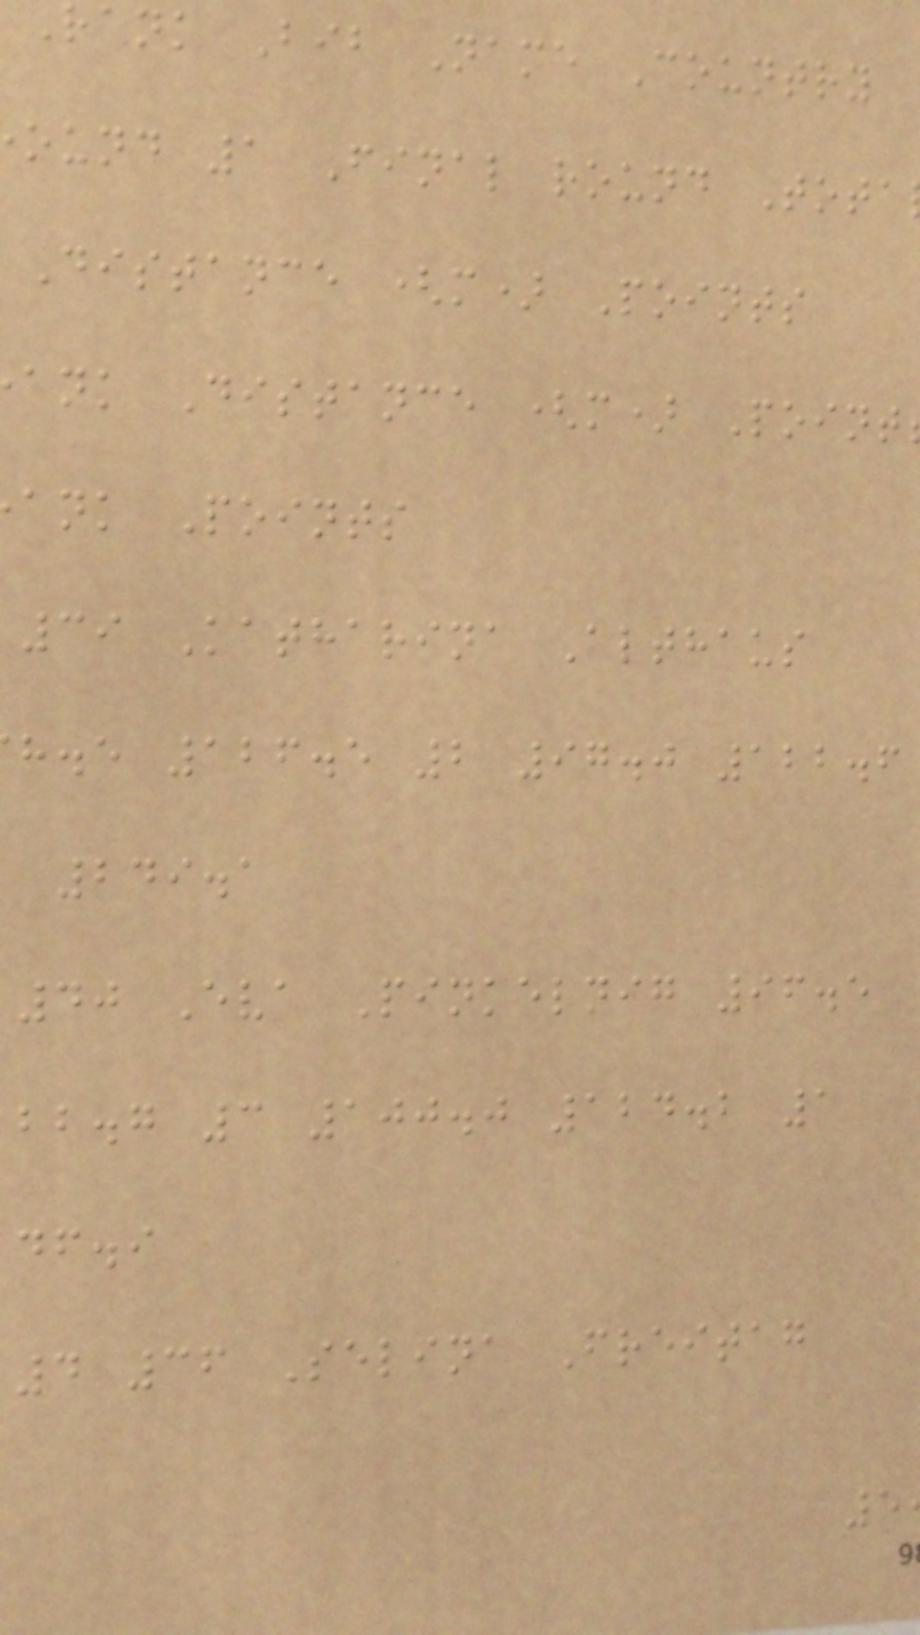rank Bib Name Country
ound 1 Final round Tota
Distance (m) Points
ank Distance (m) Point
ank Points
39 Katharina Althaus
h.e 126.5 2 97.0 122.6
249.1
40 Eva Pinkelnig 96.5
bb.g 3 100.0 124.2 1
df.i
4 36 Selina Freitag
